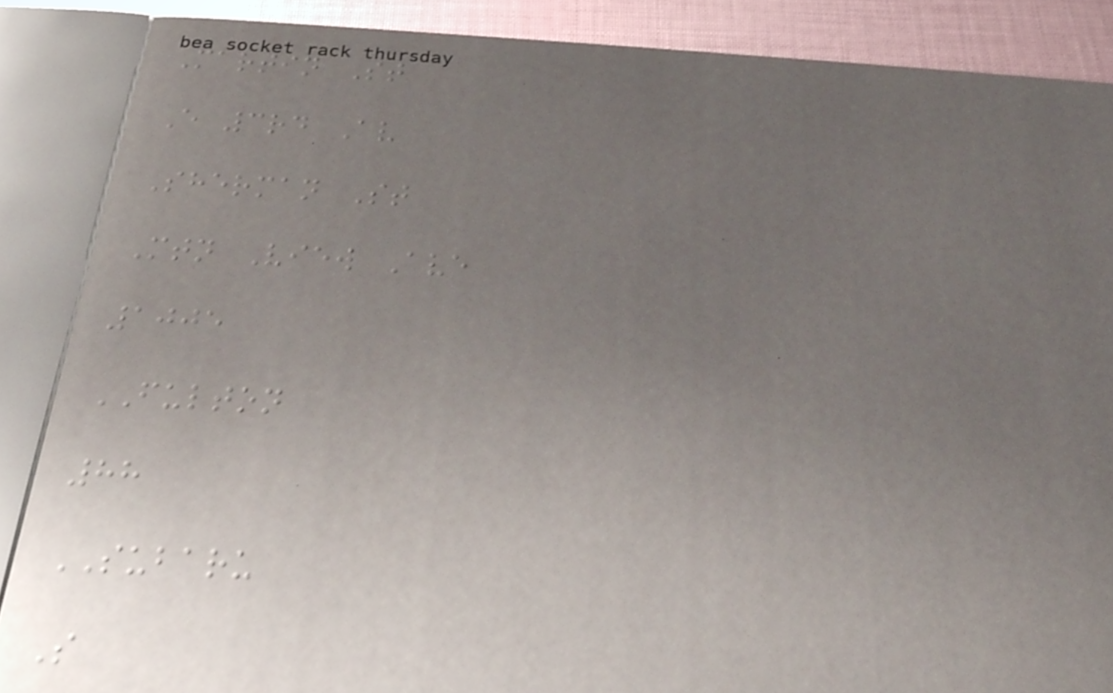Martin St
E 3rd Av
Sherman St
Mtn View Ave
1005
FULTON
88
SUBARU
S
